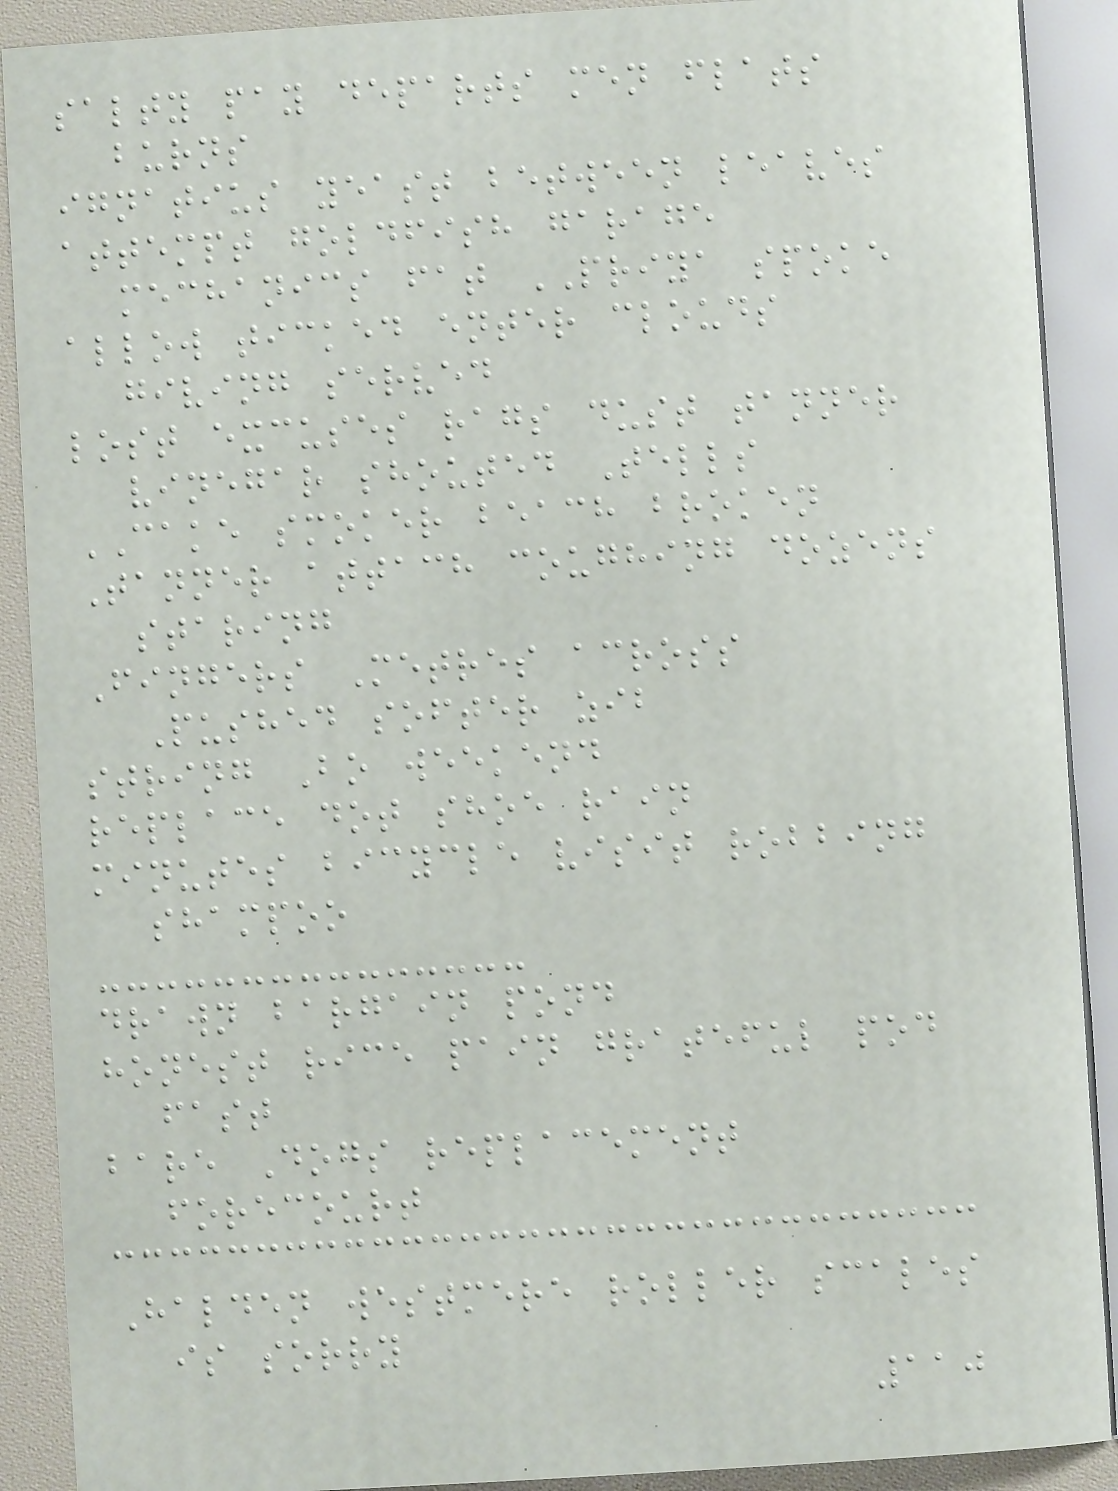salty pay departs men flats
burns
ignatius yeast between leaves
attempt goldfish garage
mechanics fat PRIYA spoke
allow ticked enter clouds
giving served
lost excuses rags dust tanner
vinegar shouted Tells
CAKE smoker beach broken
Tanner attach coughing dozens
staring
Fingers Metres across
Pushed softer zib
string Bo weekend
replace dot shoe rain
minutes bicycle visit robbing
shampoo
drawn bargain pond
honest rice pain grateful pod
fast
bare Dogs replacement
forecourt
Halden westmere roller scales
is sorry
110
